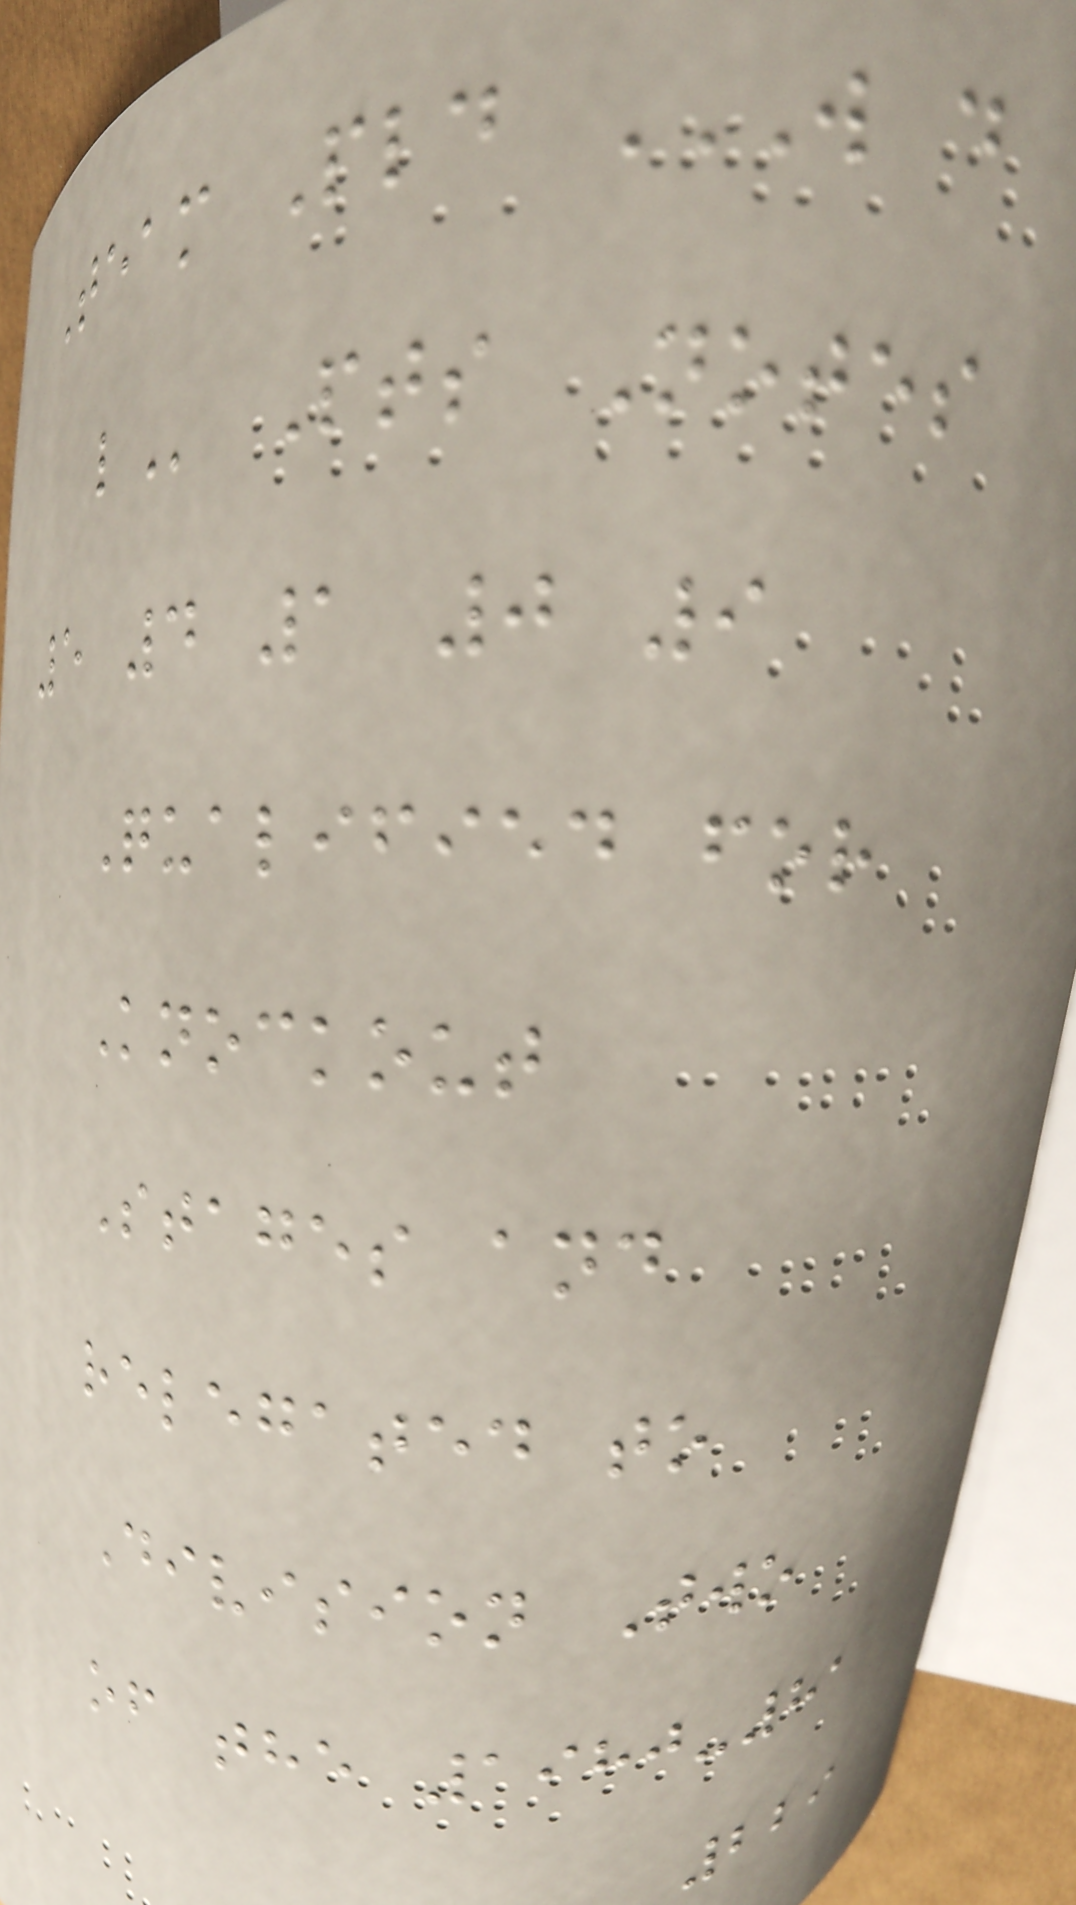Team Pld W D
L Pts Notes
5 4 1 0 9
Qualified for
Knockout
Stages and
relegated to
Division Two
of the 1980-81
229
